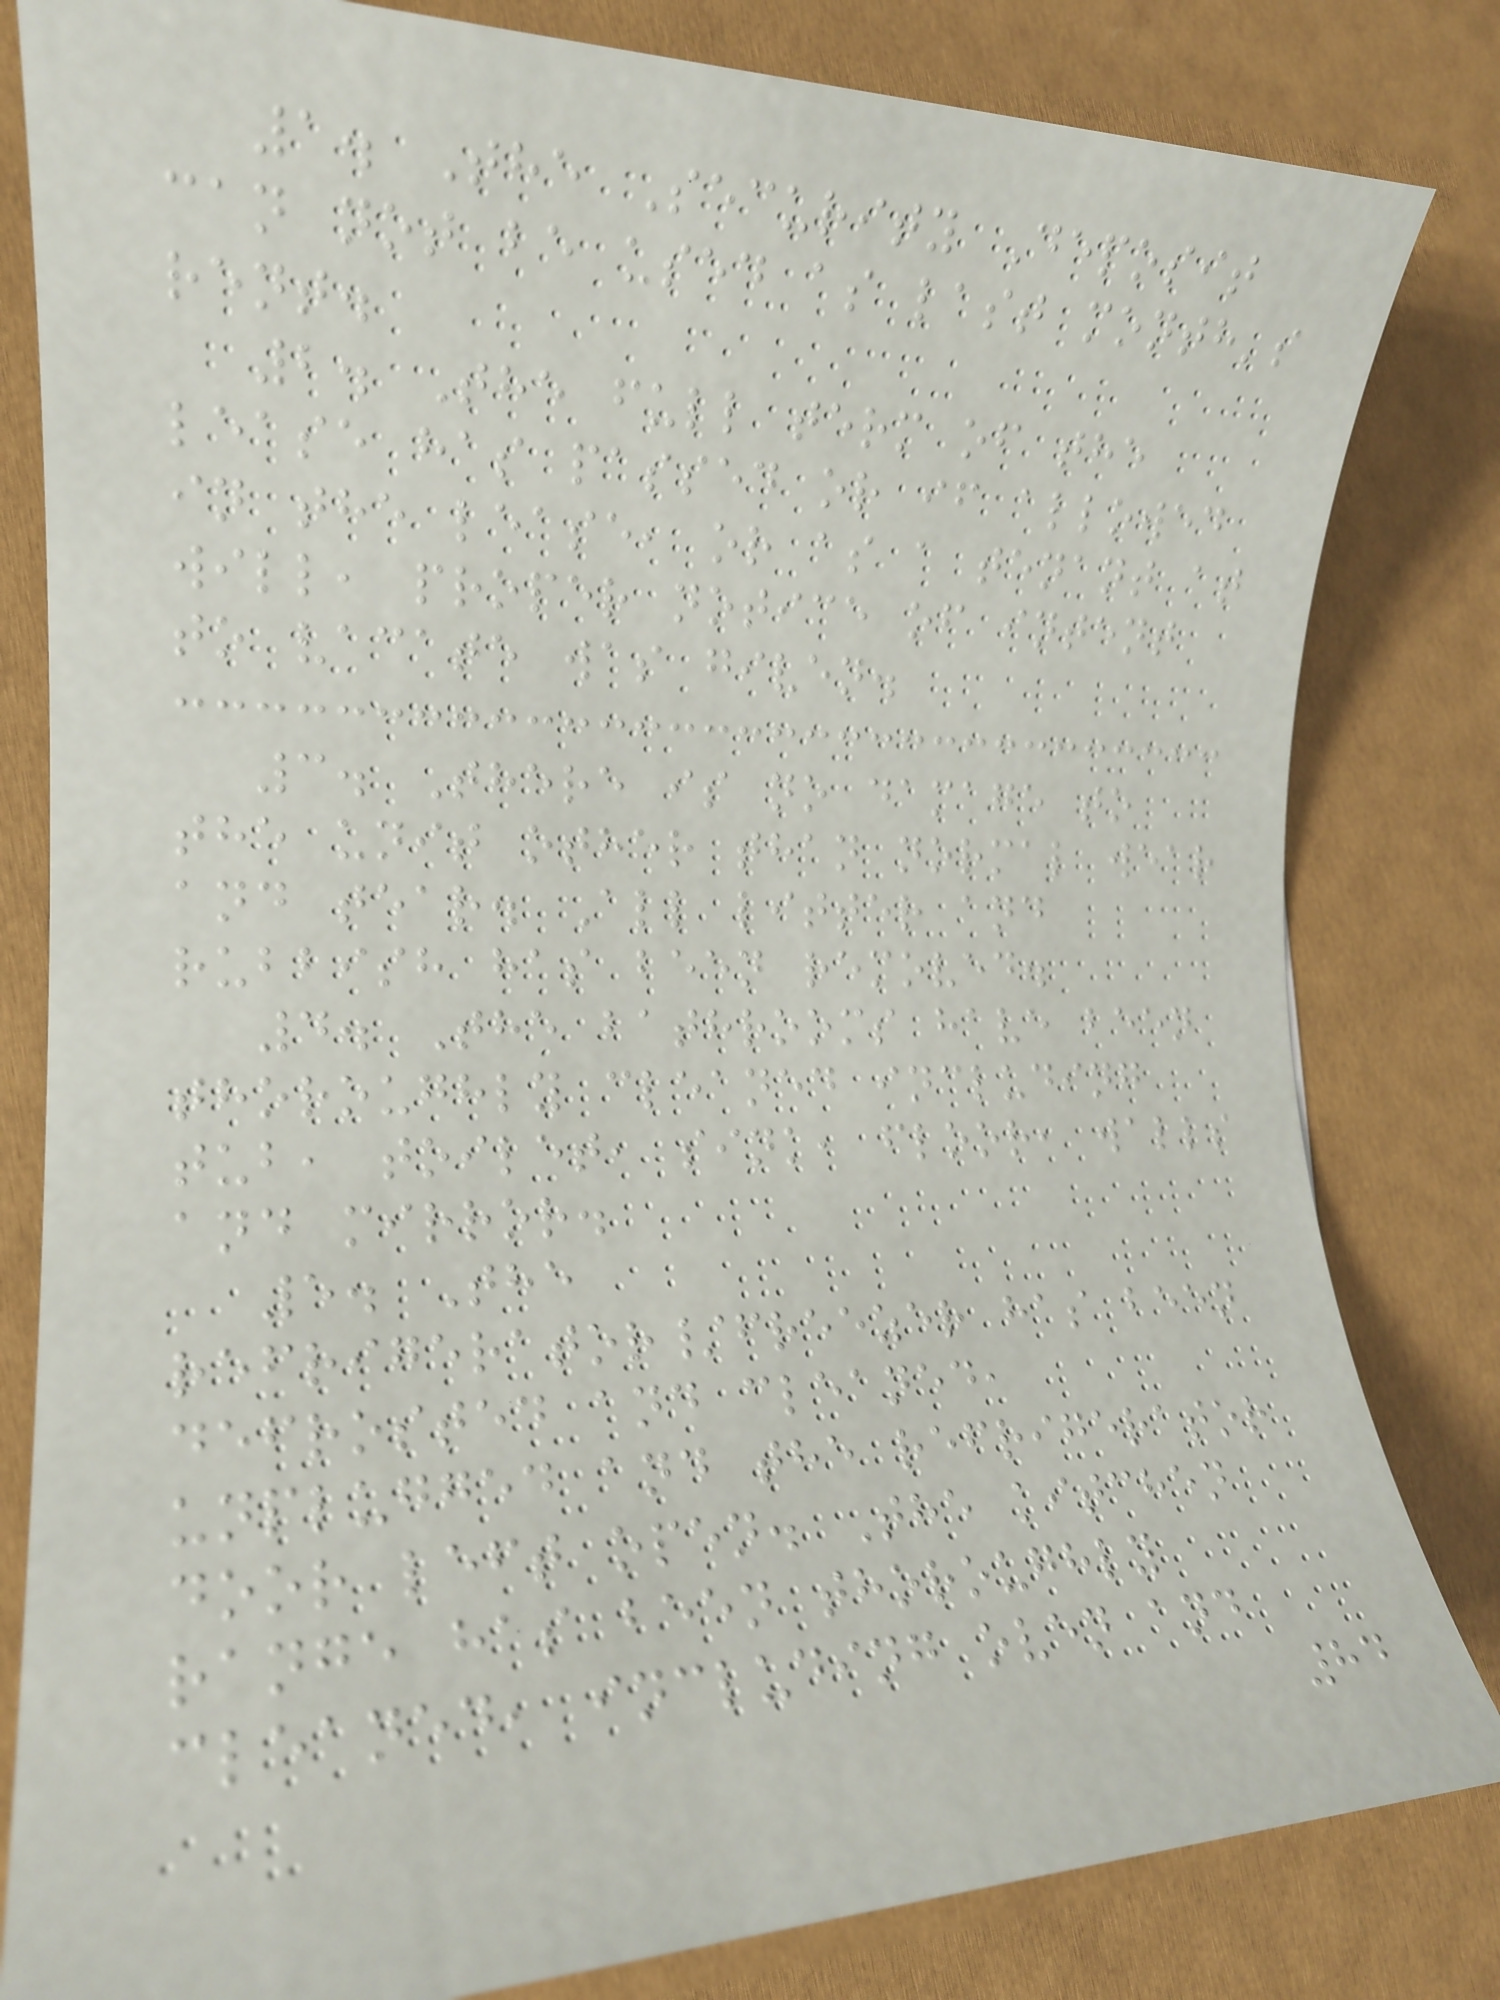1. The Security Deposit
can not be used as last month's
rent.
2. The full term of the
lease has passed or if allowed
in the lease, or as a tenant at
will, proper notice of intent
to vacate was given.
3. There is no damage to
the unit other than normal wear
and tear. All litter and
rubbish has been removed.
4. The bathrooms have been
thoroughly cleaned including
tub, toilet, sink, floor, walls
and mirror.
5. The
refrigerator/freezer has been
defrosted and cleaned,
unplugged and the refrigerator
door left open. The kitchen
range has been thoroughly
cleaned, including oven and
84
